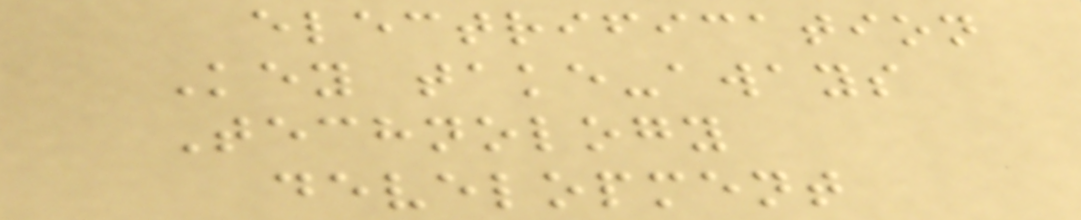electrification
Key take-aways
Technology
development
